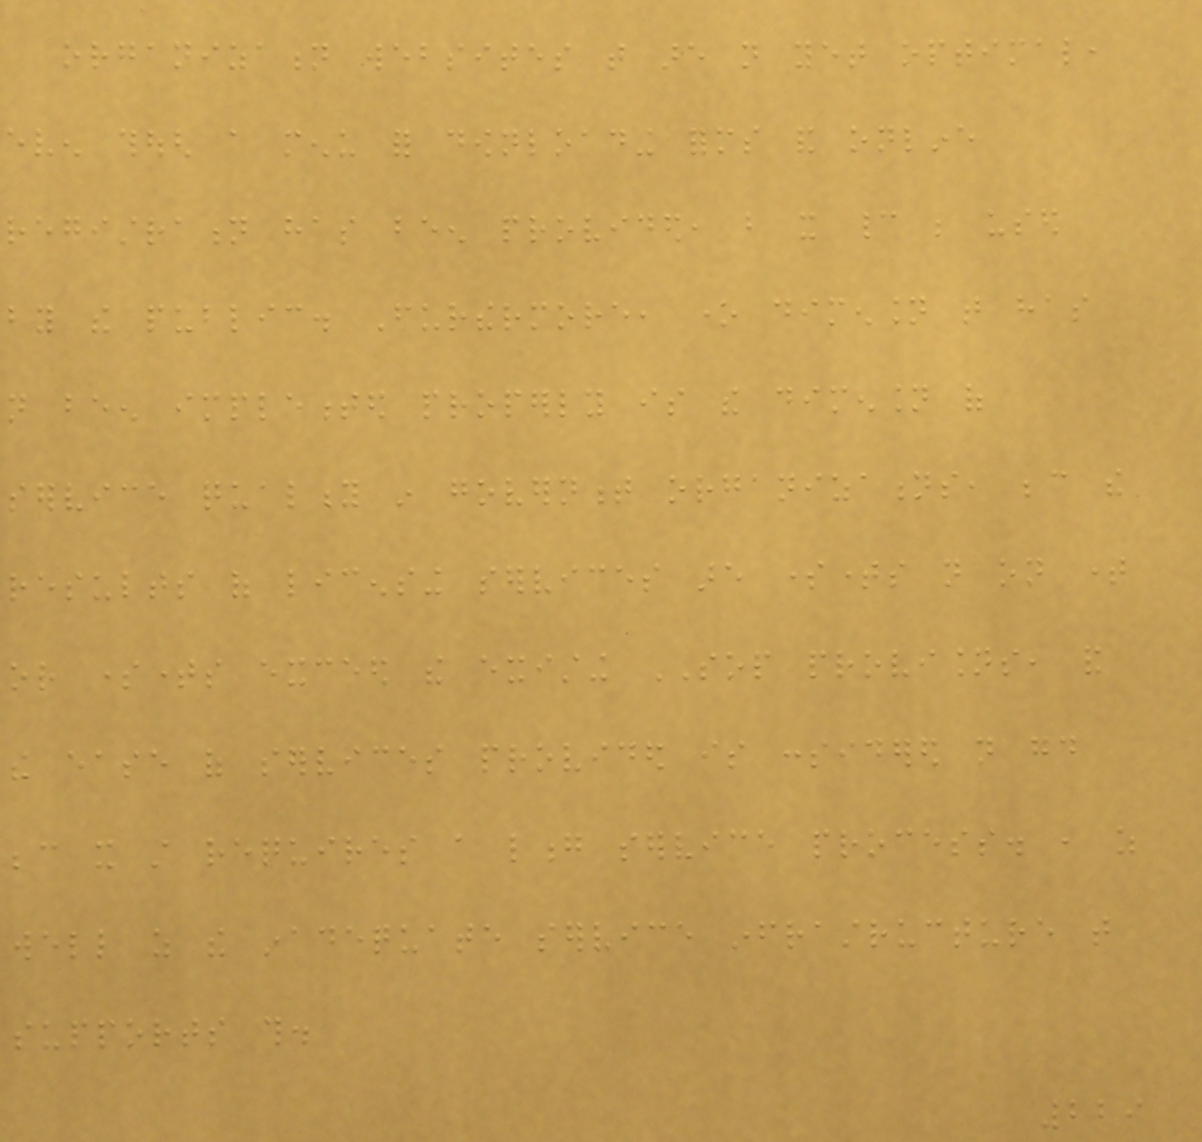organization websites that are not yet optimal,
even though a menu for downloading forms and online
registration has been provided, but it cannot be used
by the public. Furthermore, one dimension that has
not been implemented properly is the dimension of
service quality in government organizations, because the
results of licensing services are sometimes not on time
or sometimes exceed the existing SOP provisions, and
the ease of services provided is considered not good
because it still requires a long service process. , as
well as the inadequate service infrastructure that
supports this.
229
